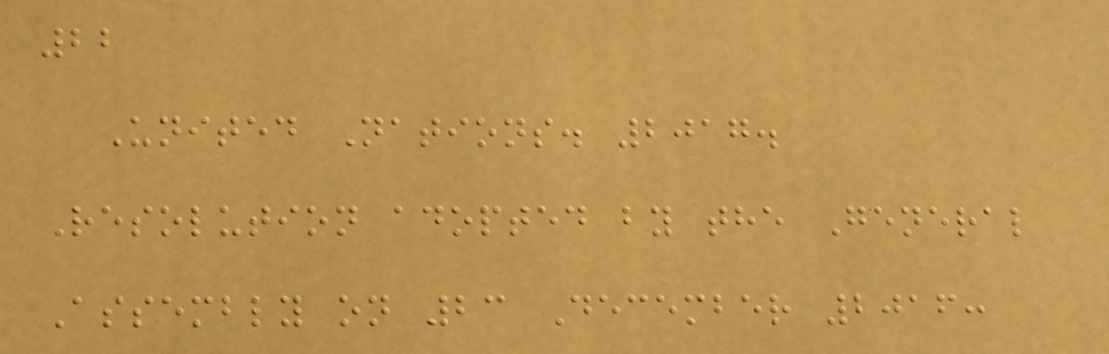22
United Nations. 2017.
Resolution adopted by the General
Assembly on 23 December 2016:
